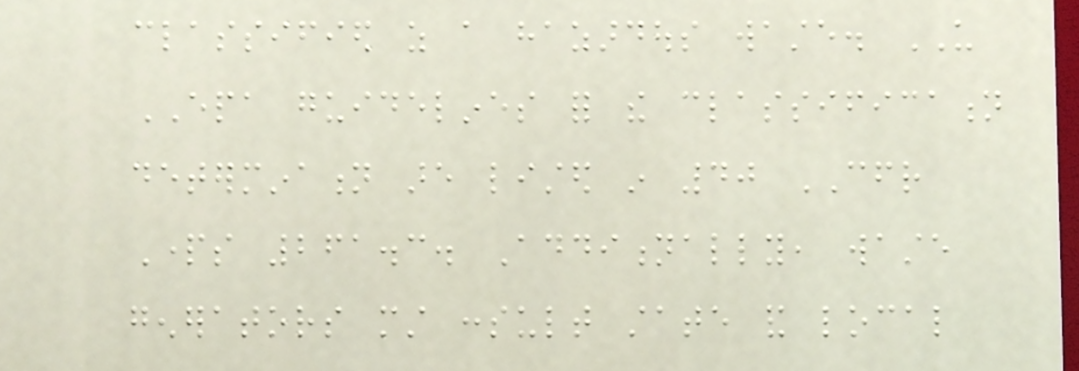classified as a hazardous waste. US
EPA guidelines for the classification
determination are listed in 40 CFR
Parts 261.3. Additionally, waste
generators must consult state and local
